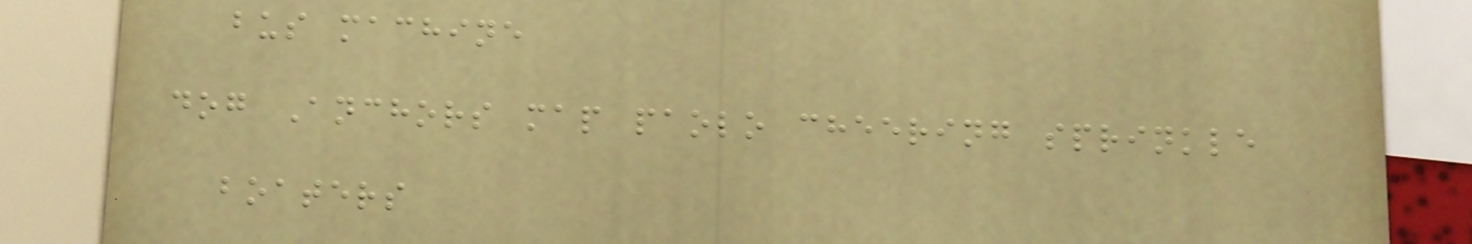bus machine
dog Anchors map paolo cheering sprinkle
boaters
